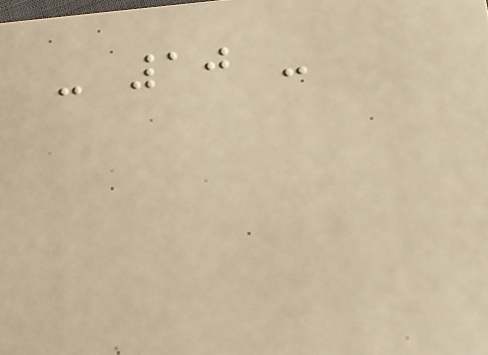- 10 -
